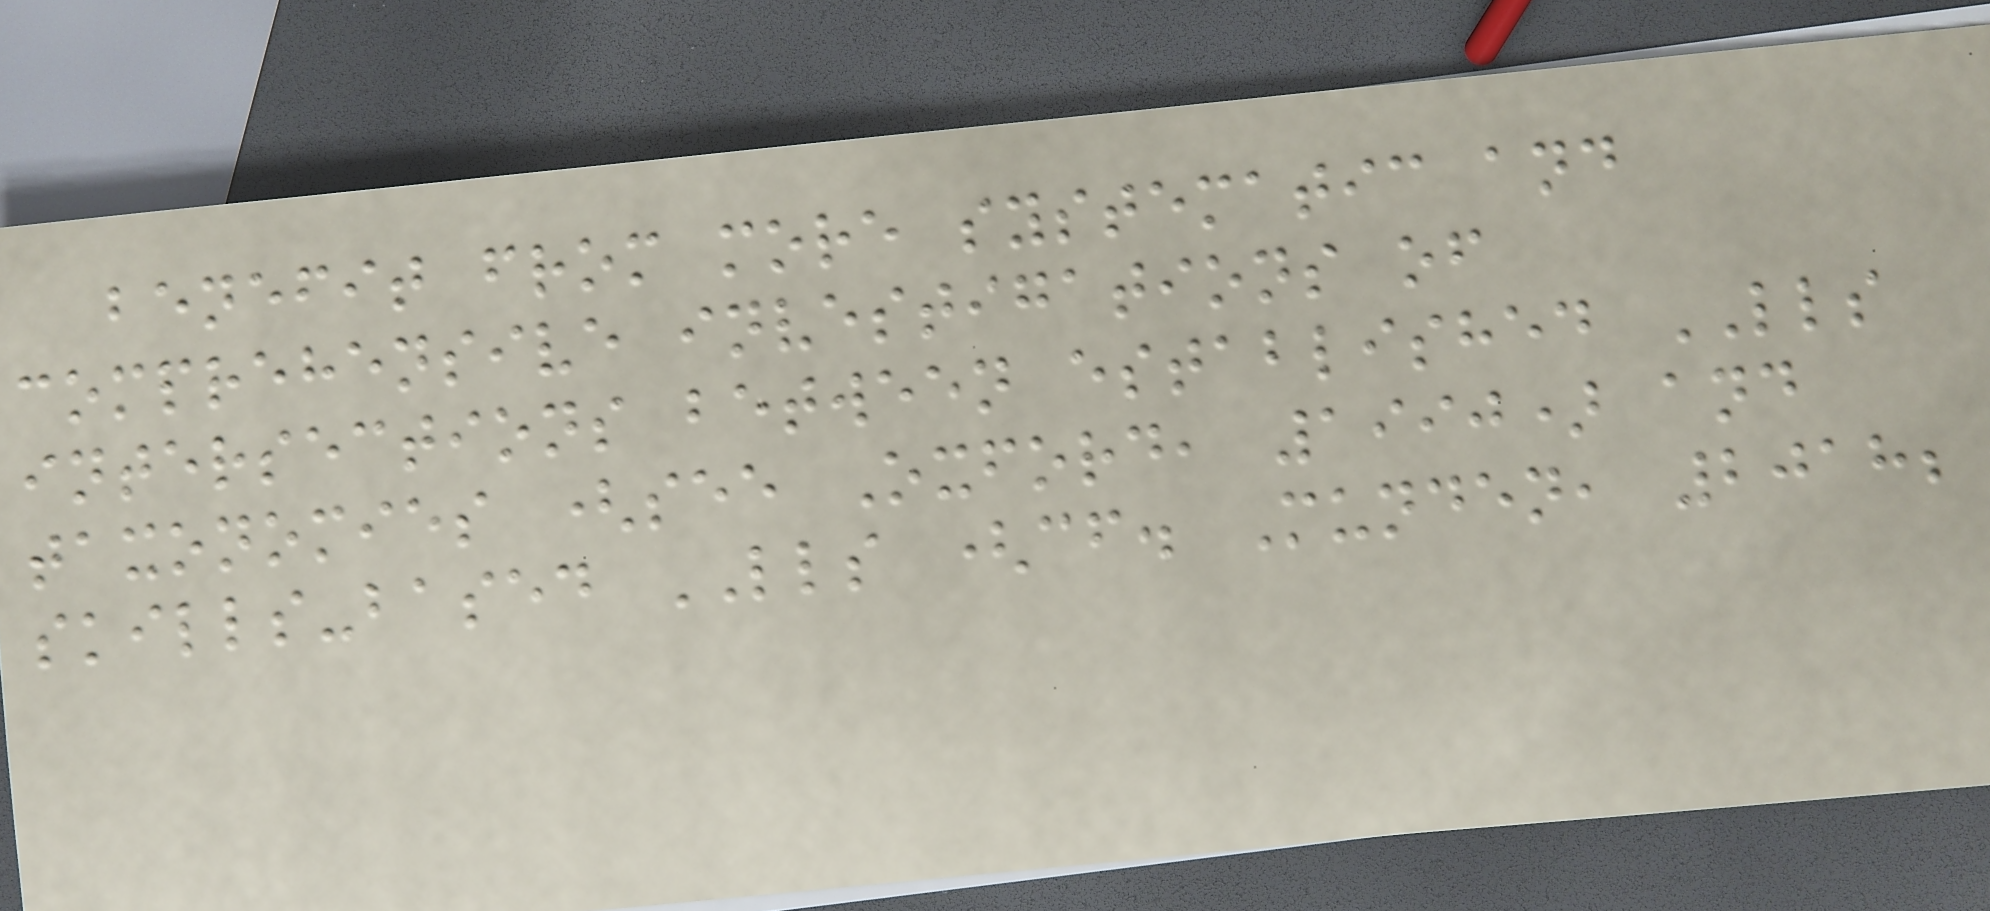benefit from more systematic and
comprehensive investigations of
intersections between established LLS
taxonomies (see Oxford, 1990) and
skills-based LLS (cf. Munden, 2018;
